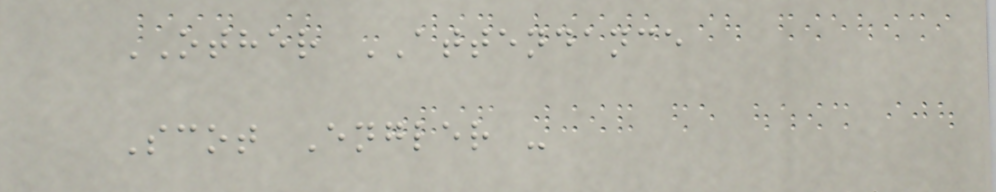OTHER ATTENDANCE
Scot Engler -
